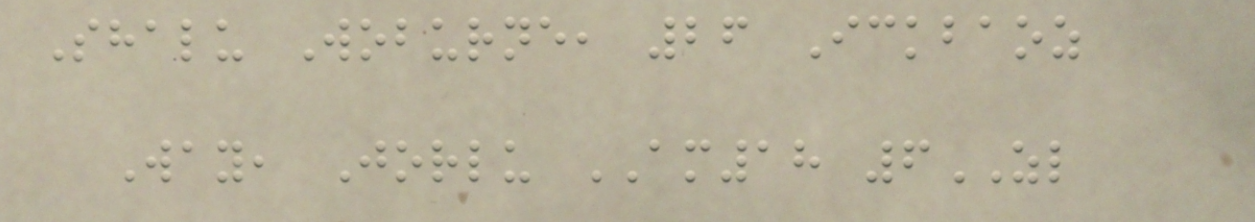Shalu Woburne, 26 Ickbaoz
Way, Jorlu AM18 6ZL
